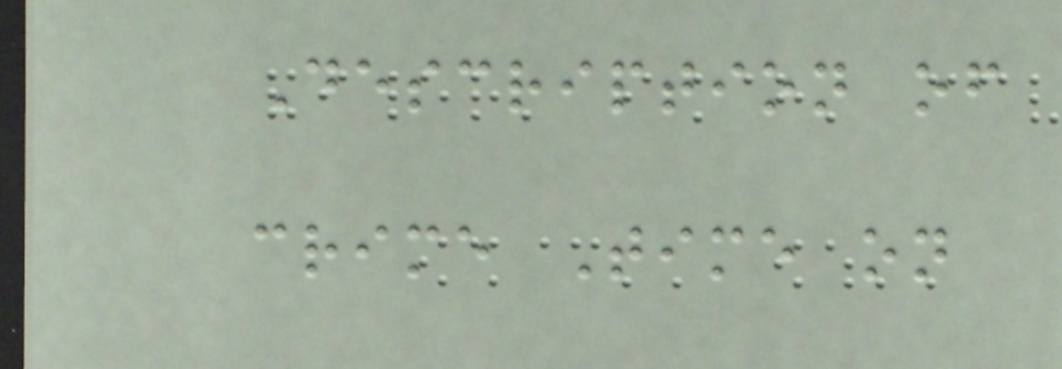Description of
crime Time on
